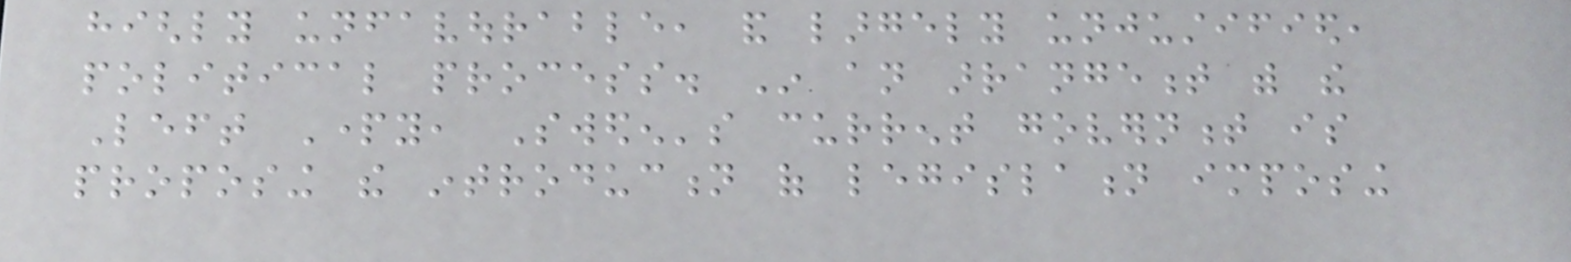highly unfavourable, and largely unjustified,
political process. In an arrangement with the
Left Party, Sweden's current government is
proposing the introduction of legislation imposing
